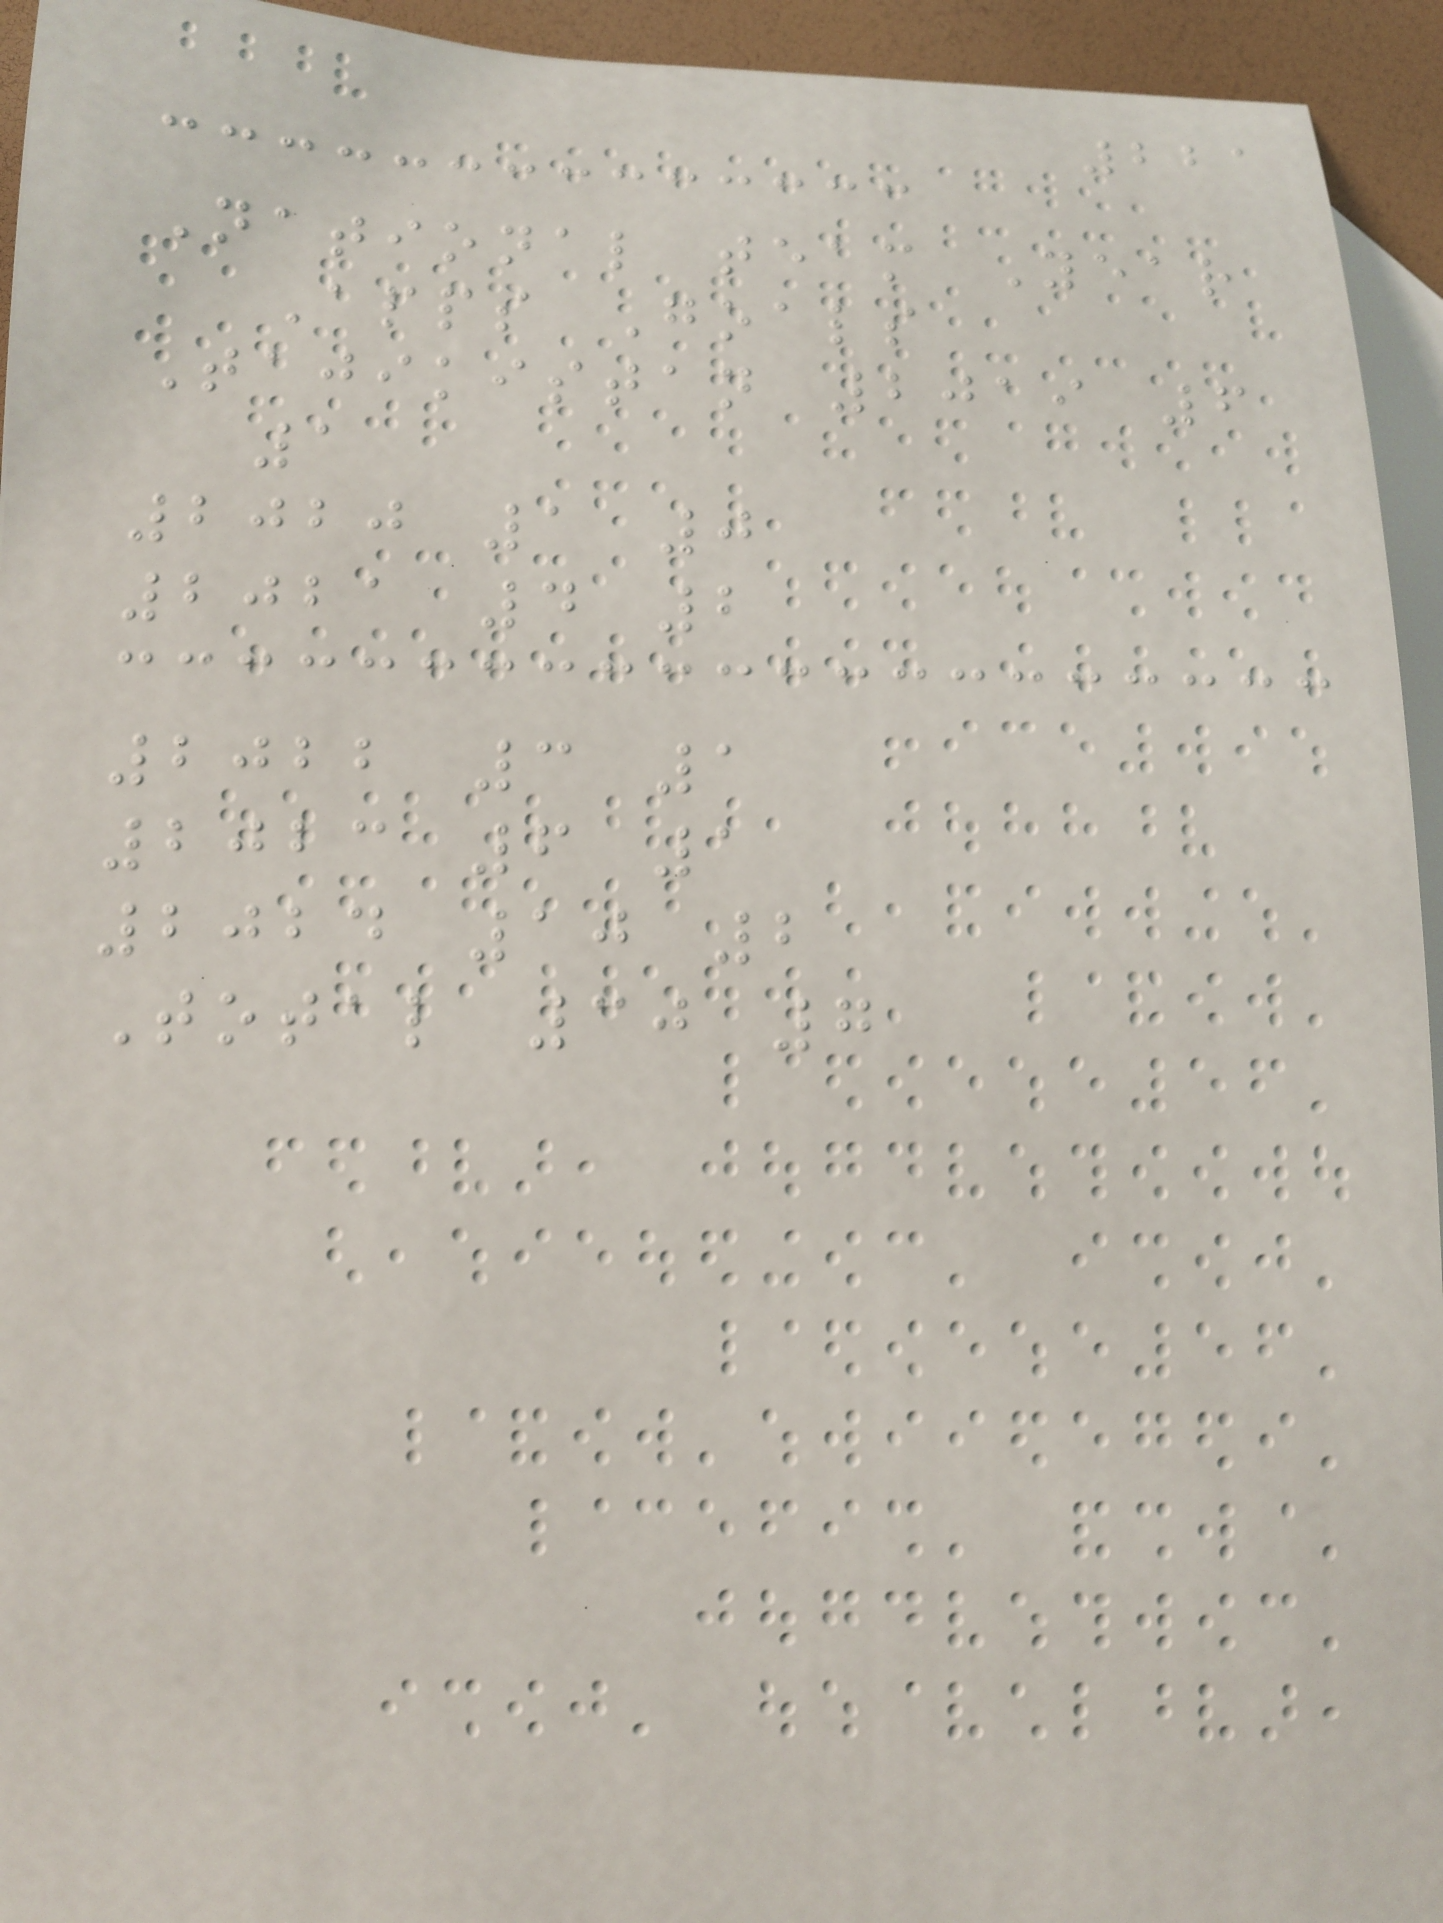221
National team Year
Apps Goals
Tajikistan 2019 6
1
2020 1 0
2021 4 2
2022 3 1
2023 6 1
2024 10 2
Total 30 7
